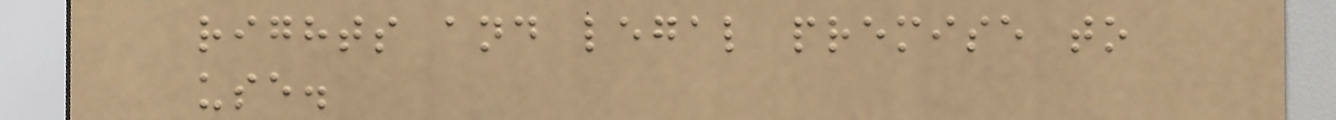rights and legal premise to
use.
